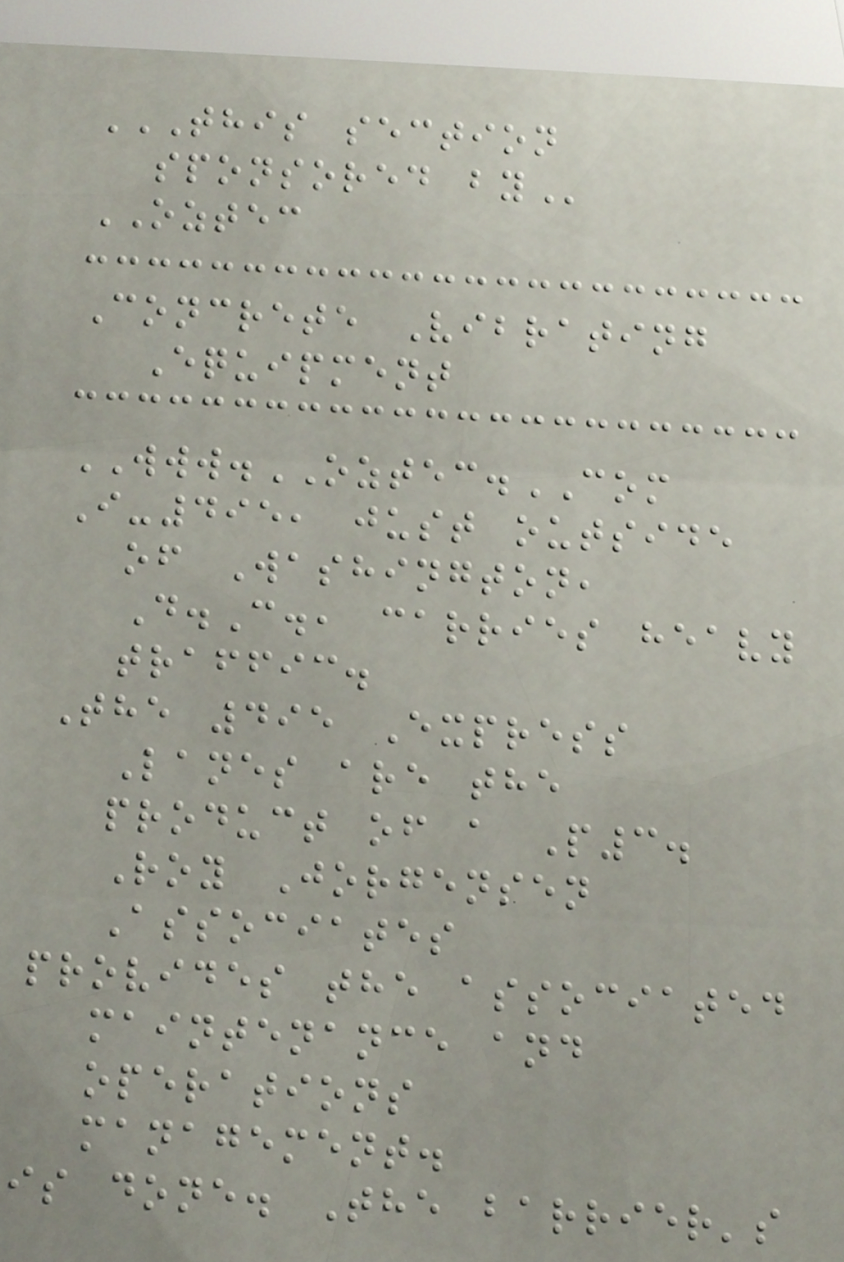THIS SECTION
SPONSORED BY
OZTEC
Concrete Vibrating
Equipment
WWW.OZTEC.COM
I-495, just outside
of Washington,
D.C., carries heavy
traffic.
The 495 Express
Lanes are the
product of a P3.
Roy Jorgensen
Associates
provides the associated
maintenance and
operations
management.
is done. The barrier's
